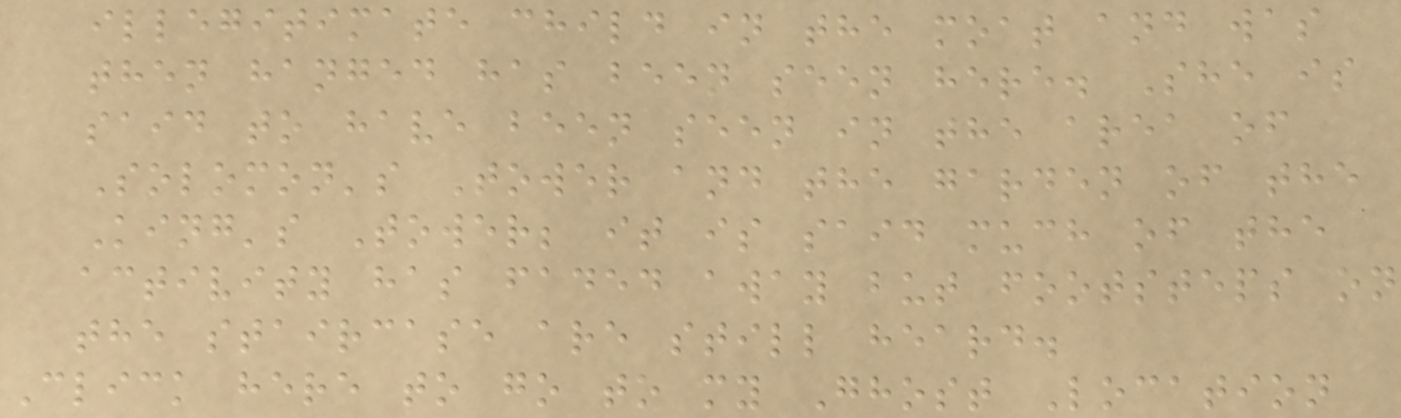illegitimate child in the moat and was
then hanged has been seen here. She is
said to have been seen in the area of
Solomon's Tower and the garden of the
King's Tower; it is said much of the
activity has faded away but footsteps on
the staircase are still heard.
Click here to go to my Ghost Location
